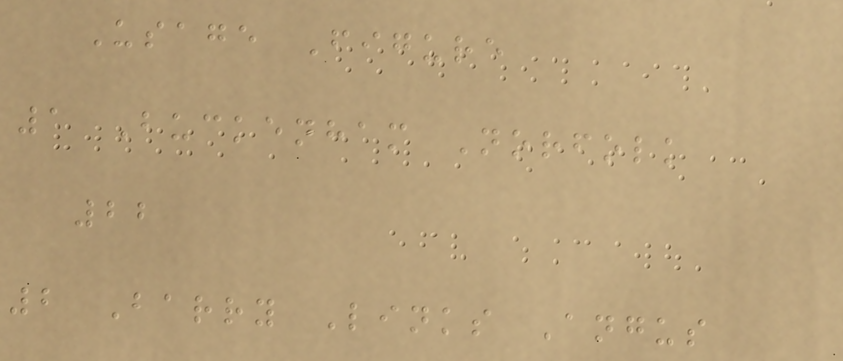Usage Figure
1 Buckenham Norfolk
22
2 Barry Links Angus
